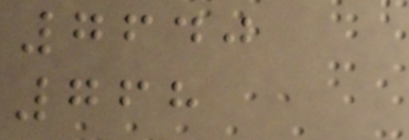7640
768
